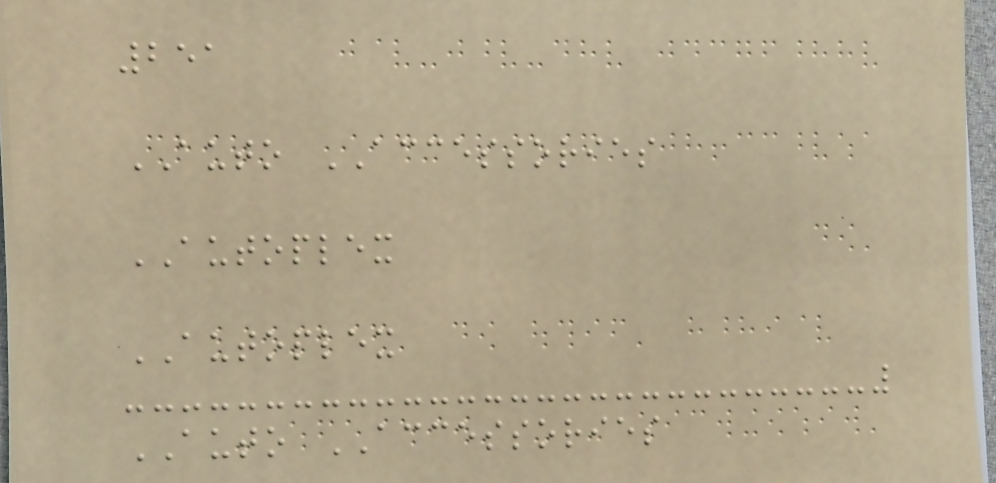251
AUTO ACCESSORIES
AUTOPLEX
AUTOPLEX
AUTO ACCESSORIES
